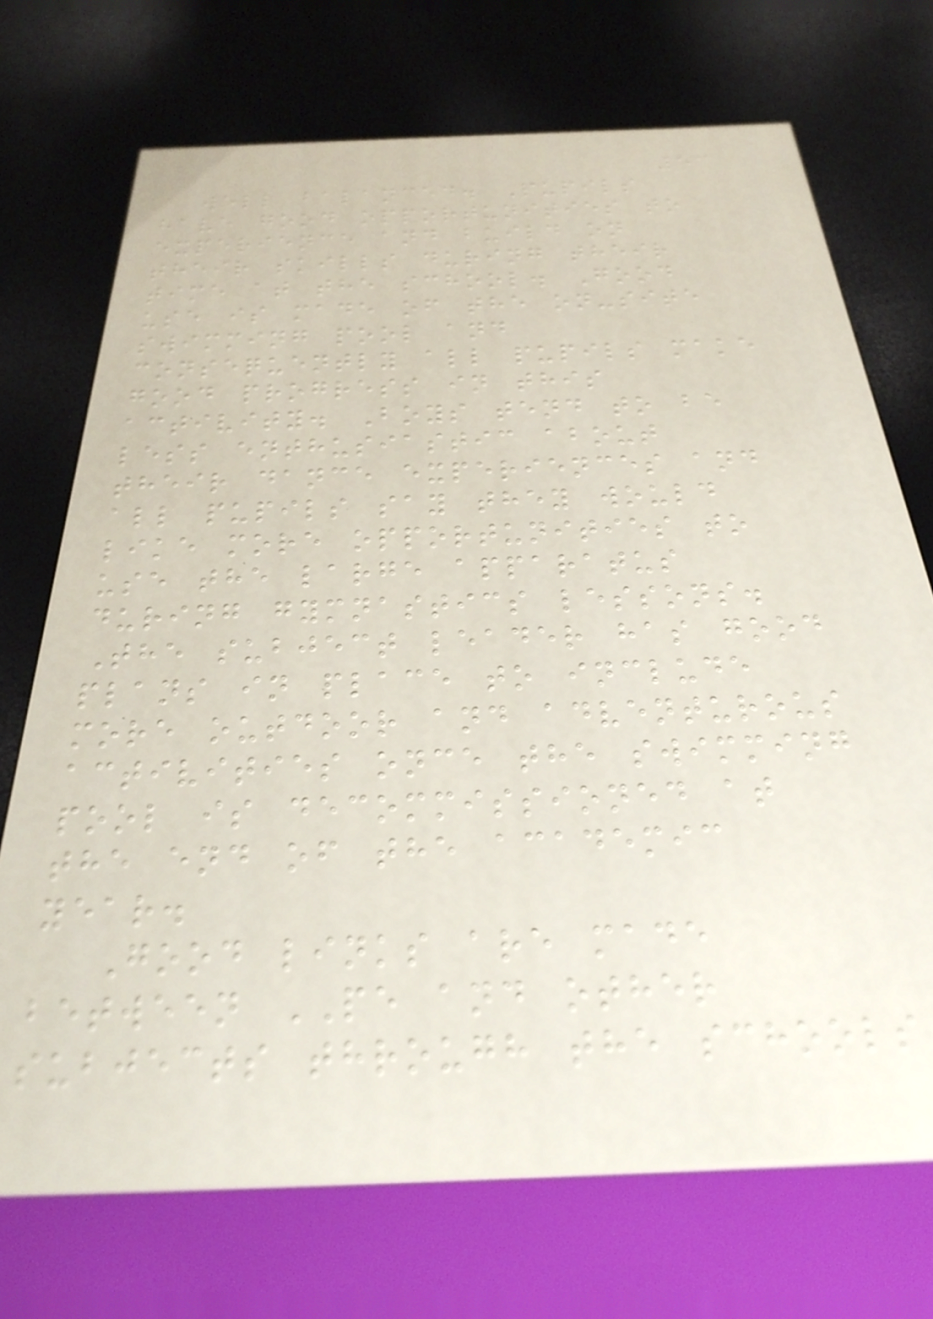53
well balanced. Pupils
have good opportunities to
experience and build on
their skills during their
time at the school. Good
use is made of the on-site
swimming pool and
consequently all pupils make
good progress in this
activity. Boys tend to be
less enthusiastic about
their dance experiences and
all pupils say they would
like more opportunities to
use the large apparatus
during gymnastics lessons.
The subject leader has good
plans in place to include
more outdoor and adventurous
activities once the swimming
pool is decommissioned at
the end of the academic
year.
Good links are made
between PE and other
subjects through the schools
